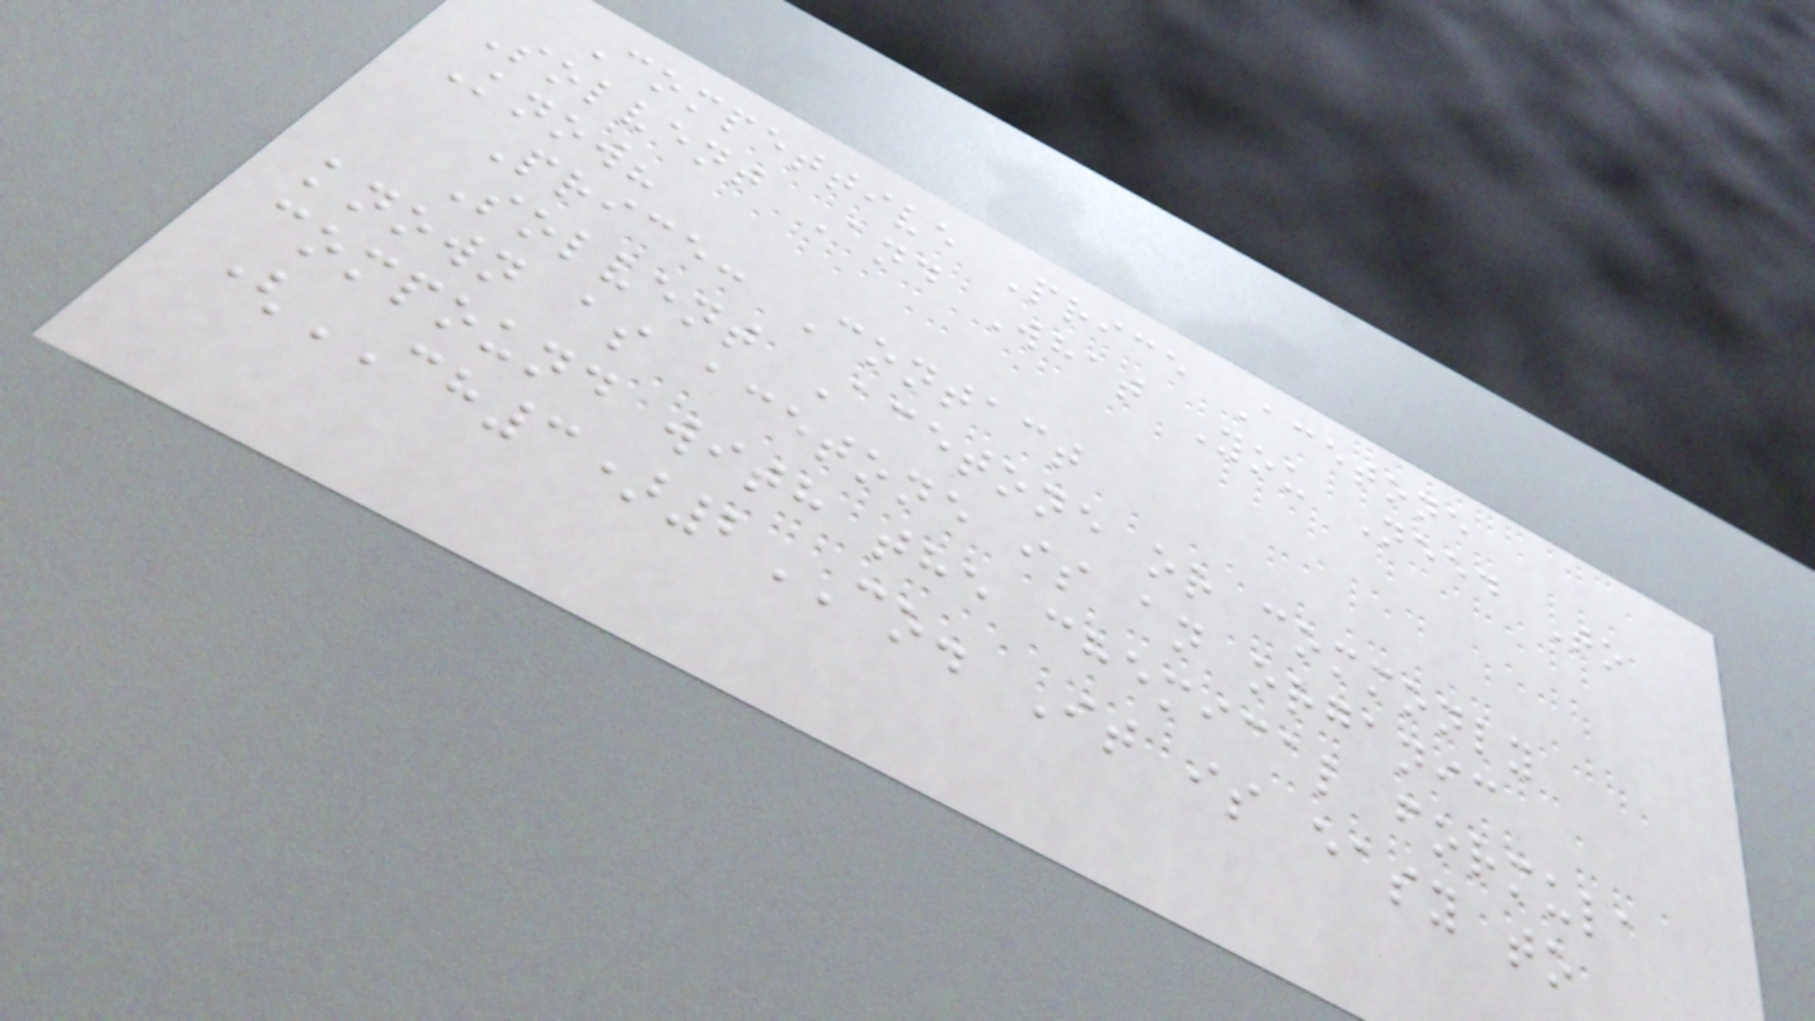Compettive Price Acetone
Solvent And What You Need To
Know?
Price: Contact
Solvent Acetone or commonly
known as acetone is an organic
compound with the chemical formula
(CH3)2CO. It is easy to
